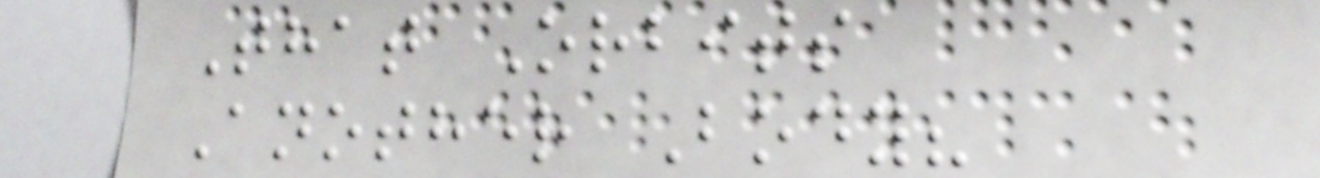That Orbits
Another Body?
